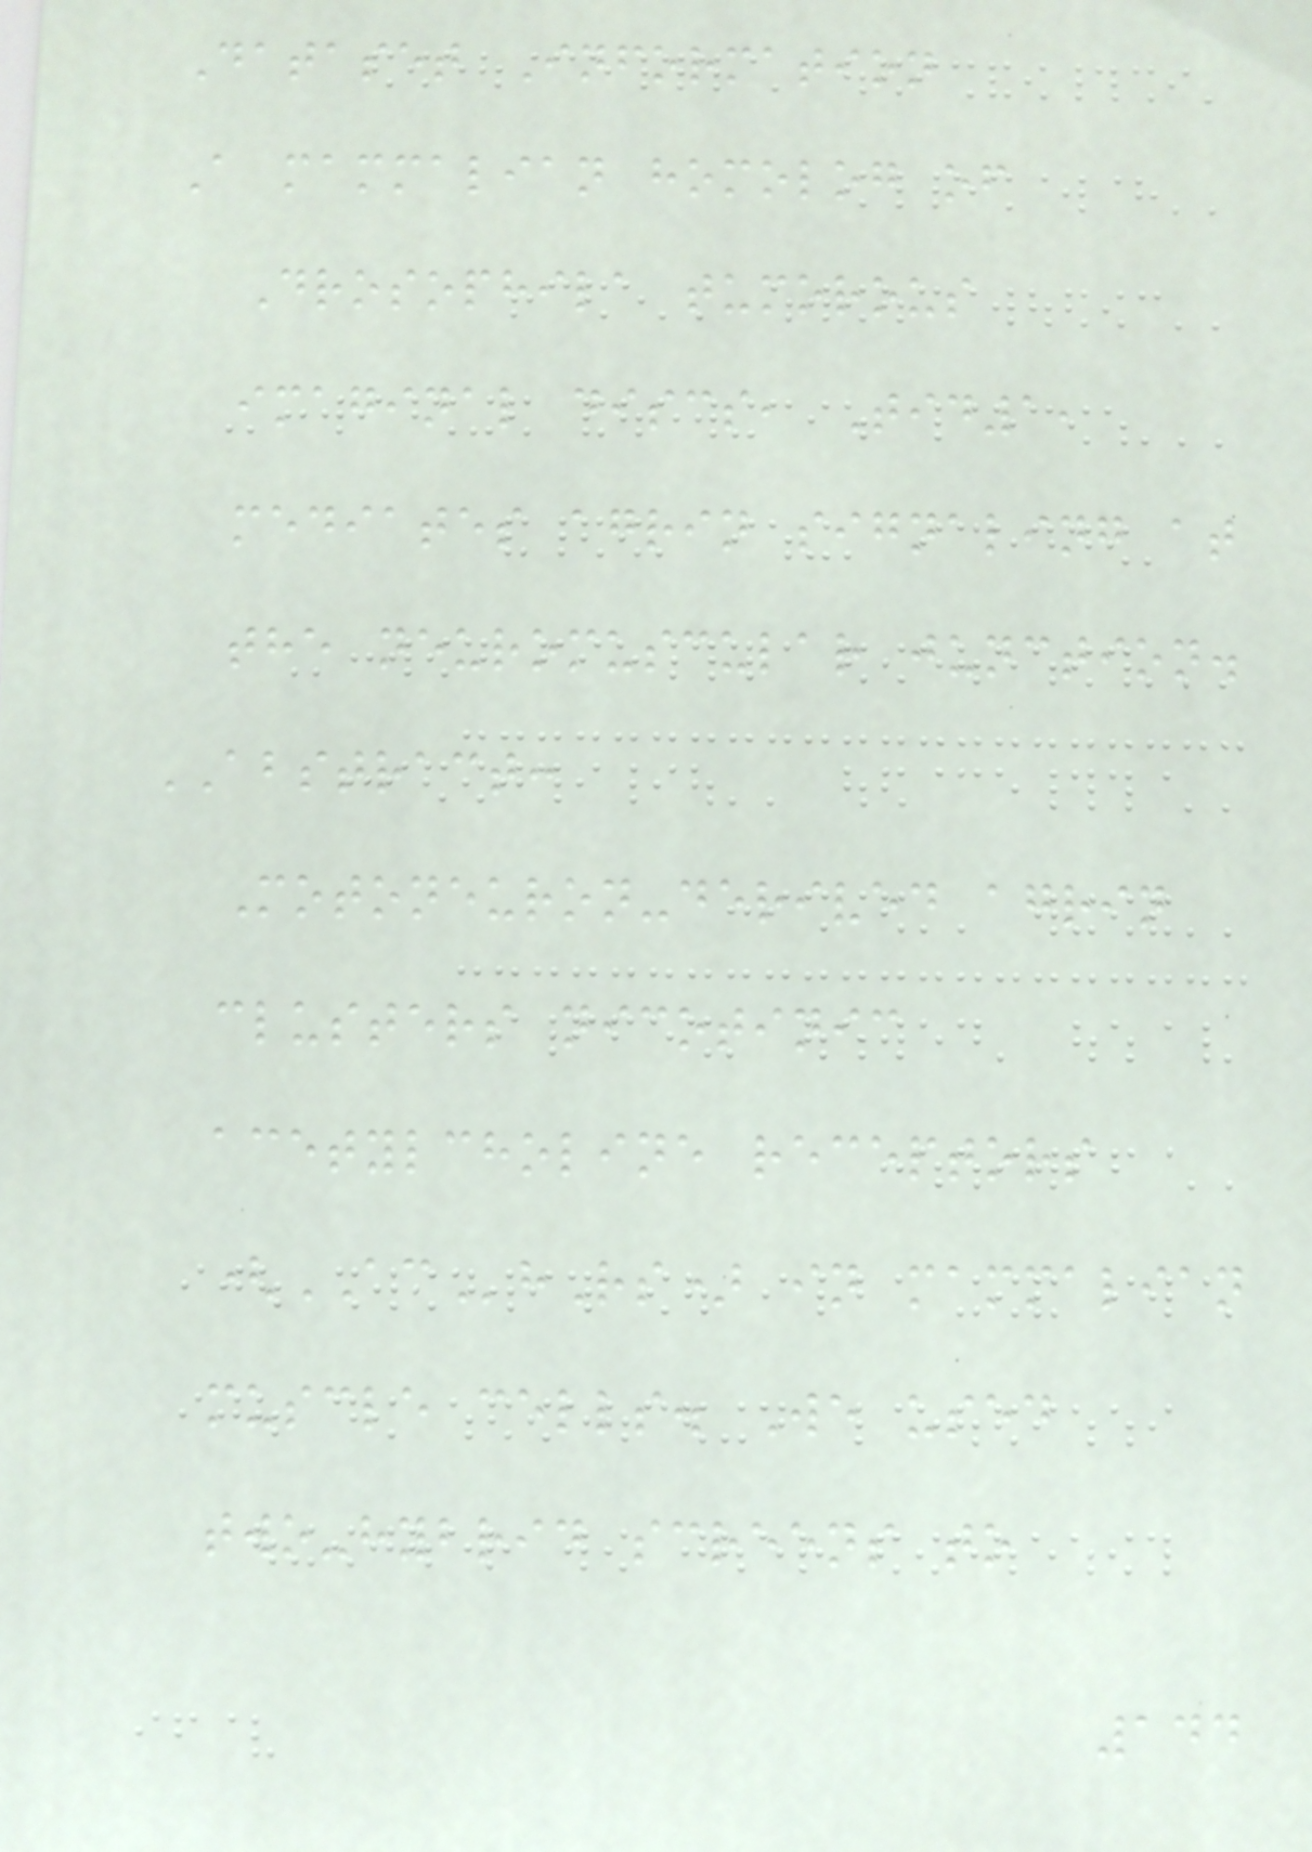Dataset Information
A mammalian homolog of
Drosophila tumorous
imaginal discs, Tid1,
mediates agrin signaling at
the neuromuscular junction.
ABSTRACT:
Motoneuron-derived agrin
clusters nicotinic
acetylcholine receptors
(AChRs) in mammalian
muscle cells. We used
two-hybrid screens to
144
